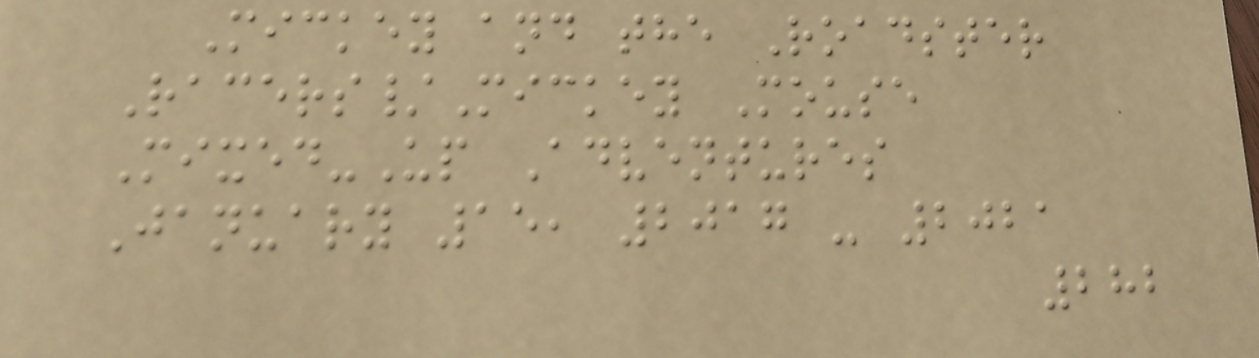Mickey and the Roadster
Racers/Mickey Mouse
Mixed-Up Adventures
January 15, 2017 - 2021
282
